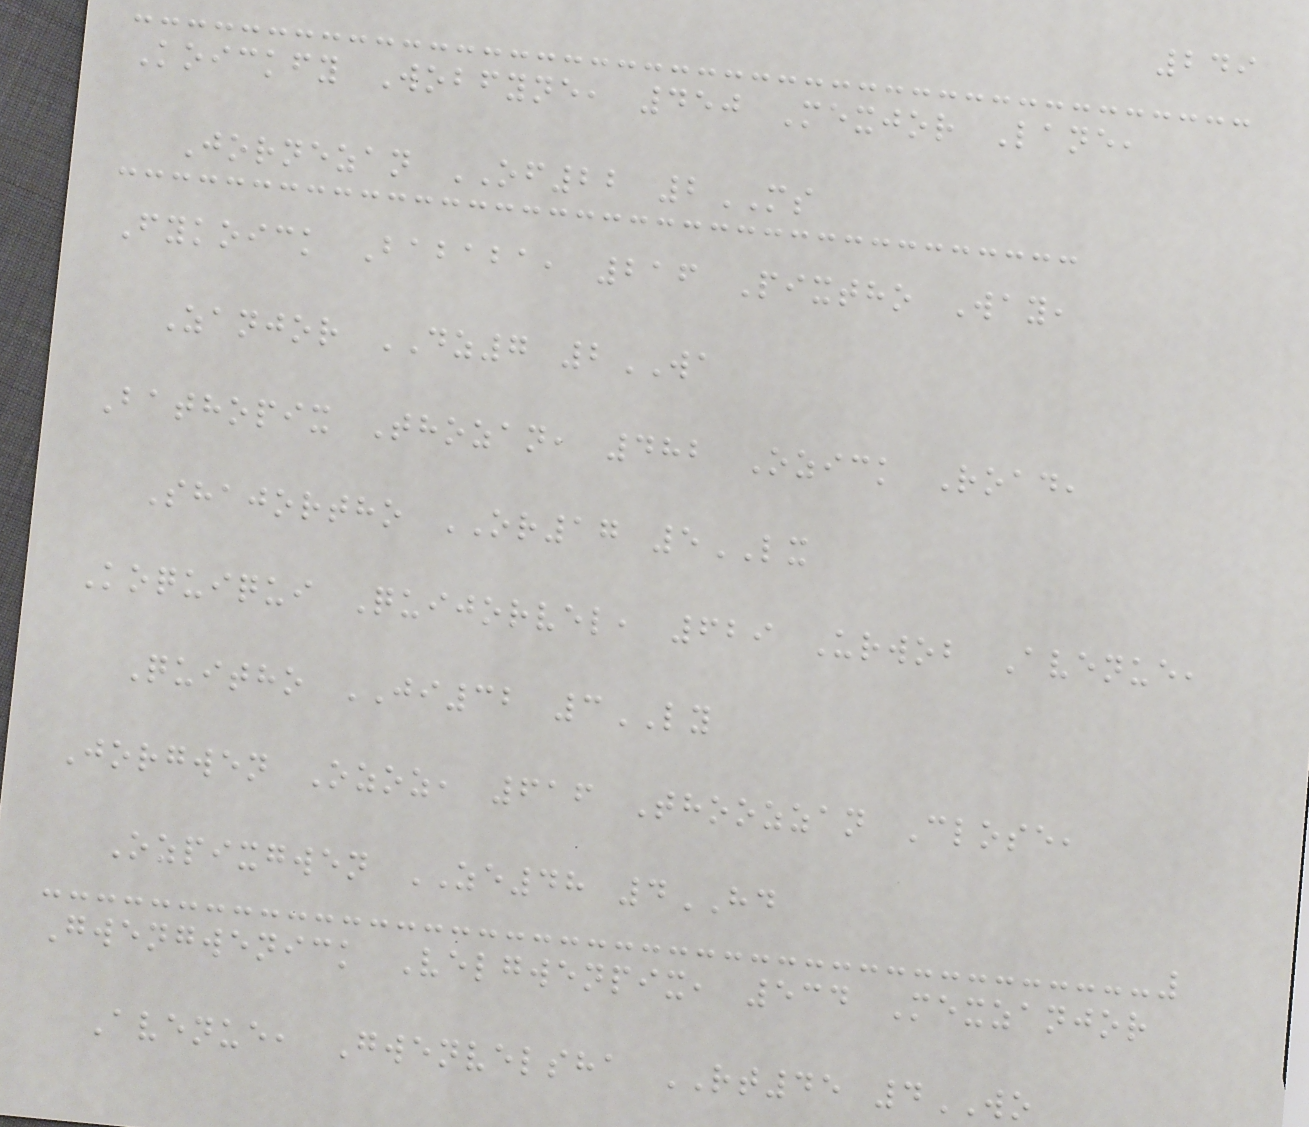249
Koickfy Wobfyne, 450 Mexjor Lane,
Jornezan OF22 2MS
Fykoick Bababa, 216 Pixtho Way,
Zanjor DZ7 2WA
Bathopix Thozan, 482 Ozick Road,
Shajortho OR17 5LX
Koquiqui Quijorvel, 629 Urwob Avenue,
Quitho JI32 3LY
Jorgwen Ozoz, 616 Thoozzan Close,
Ozpixgwen ZE48 4HD
Gwengwenick Velgwenpix, 534 Mexzanjor
Avenue, Gwenvelsha RT45 4WO
